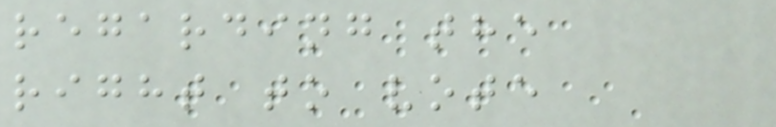regarding the
right to vote
